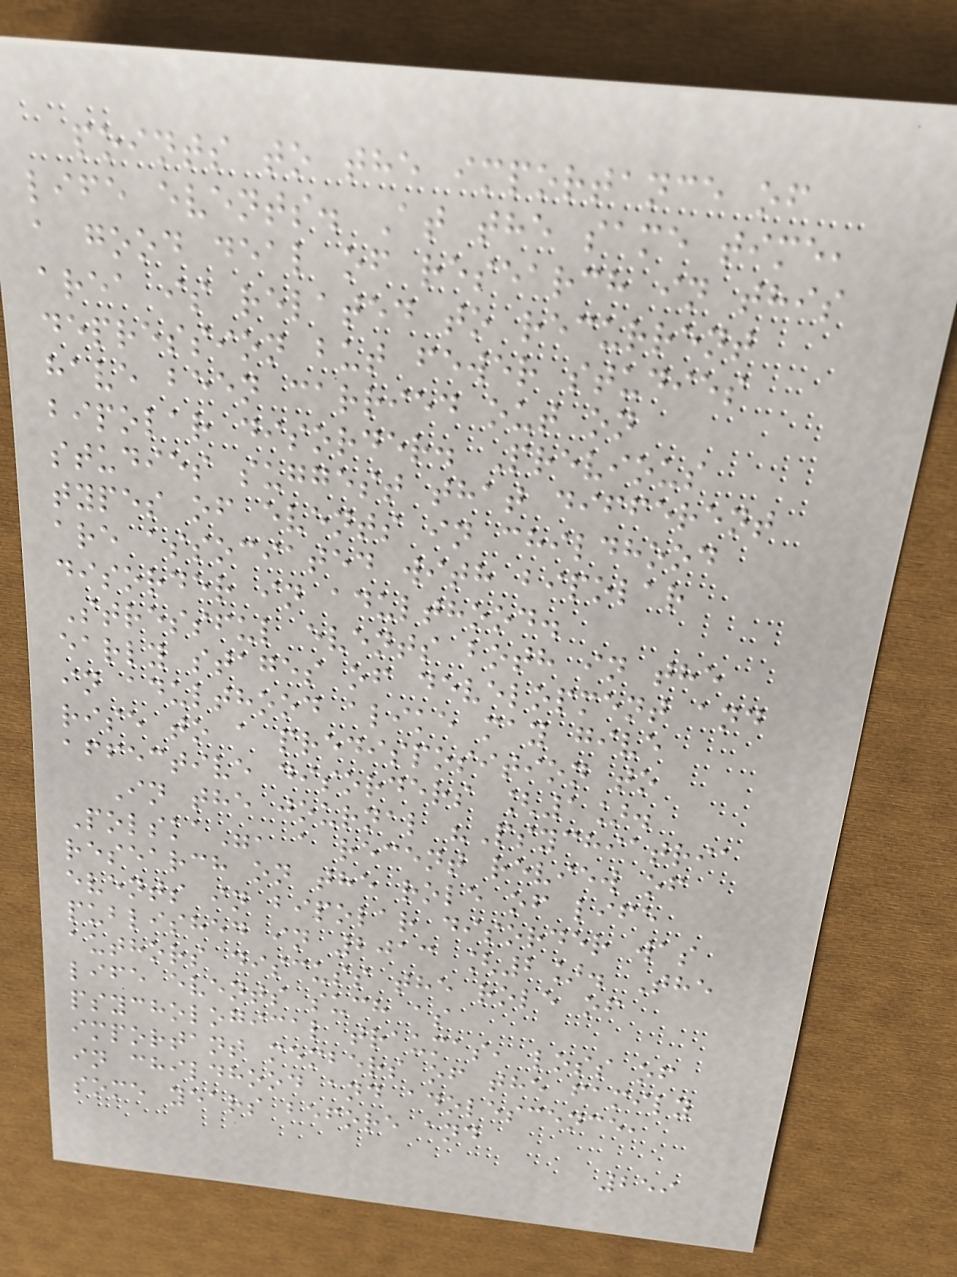points to the importance of
life events. At the same time,
a good deal of research in this
area is related to recurrent
depression but fewer studies
have been carried out on
bipolar disorder. Previous
studies suggest that different
types of events in childhood
are associated with bipolar
disorder in adulthood.
Stressful events both in the
early stages of development and
in adulthood alike may give
rise to a predisposition to
affective disorders [1].
In the journal "Psychiatria
Polska", a recent review of
research on the role of life
events in bipolar disorder was
published in 2013 [2]. The
authors discuss the role of
life events such as
psychological traumas, loss of
important members of the family
in childhood and adolescence,
some years before and
259
